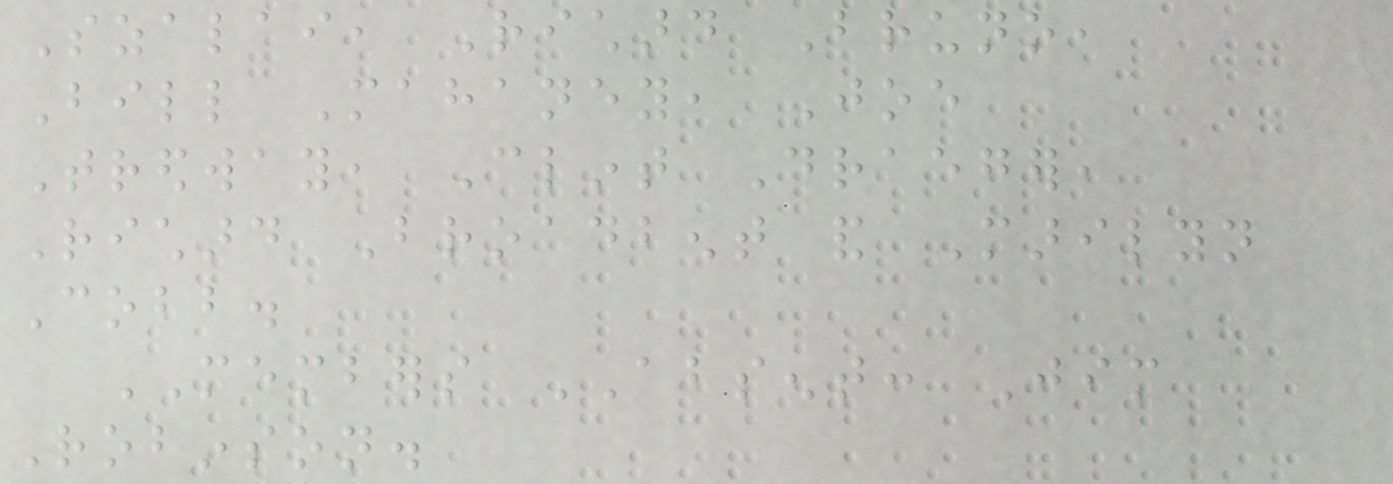Szalai, Richard Bruno,
Bill Mahaney, Joe
Tredway, Clint Draeger,
Richard Broadbent and Marilyn
Cobb.
MEMBERS ABSENT: Jim
Robinson.
